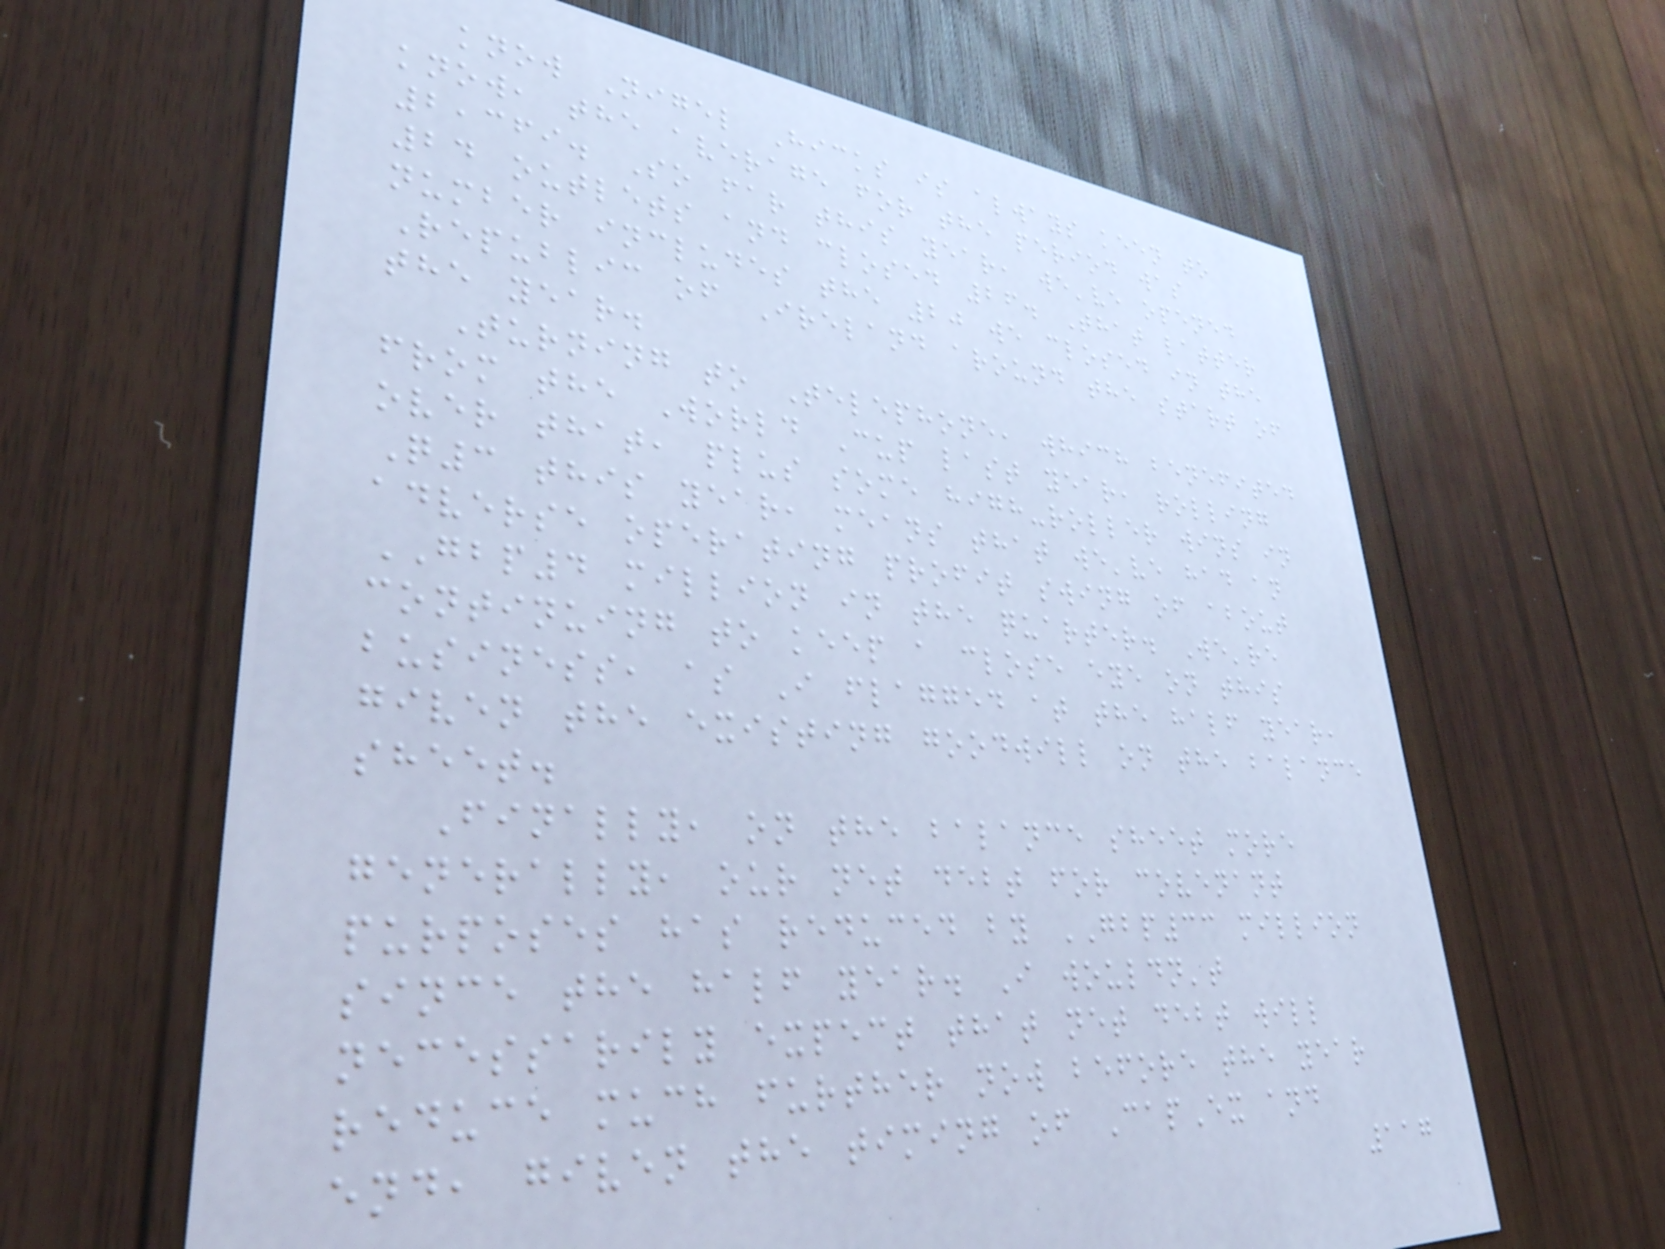know Nigel Hicks is always keen to
know, the average for the period was
2,369. So far this year, we've opened
24 outlets and closed 26. That latter
number includes the 20 we closed in the
Republic of Ireland around the start of
the year.
Turning to Telephone, which benefited
from the World Cup last year, rolling
over that, plus some high-roller wins in
Q3 this year, means that we've had an
adverse operating profit swing of about
GBP4 million in the quarter. We're
continuing to keep a close eye on this
business, as I flagged at the half year,
given the existing goodwill on the balance
sheet.
Finally, on the balance sheet more
generally, our net debt for covenant
purposes has reduced by GBP33 million
since the half year. I wouldn't
necessarily expect that net debt will
reduce much further now before the year
end, given the timing of CapEx and
117
